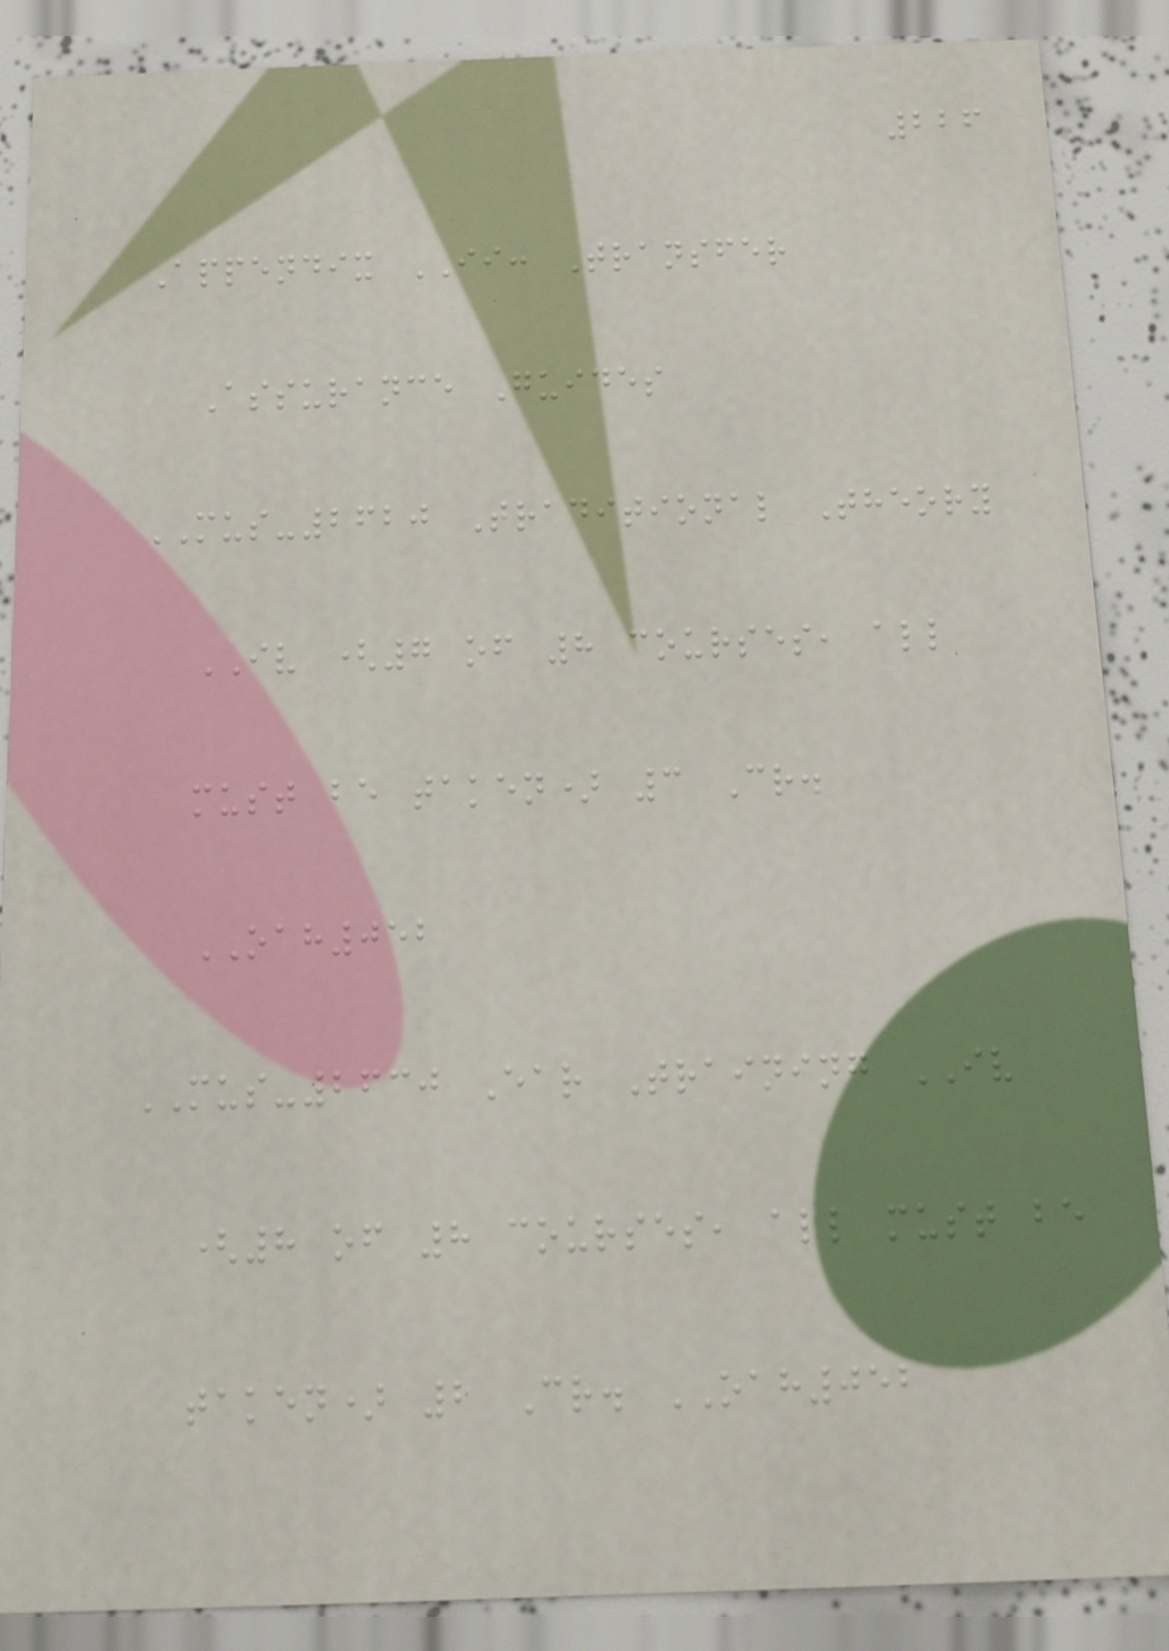226
Appendix II: Transfer
Assurance Guides
MUS-2620 Traditional Theory
IV (7 of 8 courses, all
must be taken) 3 Cr.
OAH052
MUS-2630 Ear Training IV
(8 of 8 courses, all must be
taken) 2 Cr. OAH052
